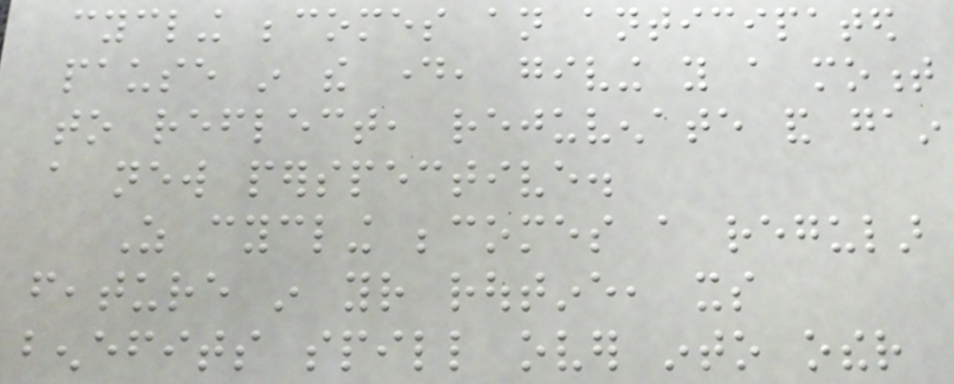cycling becomes an anticipated
pause in the day, giving you a moment
to reflect, rejuvenate and gain
a new perspective.
As cycling becomes a regular
feature in your routine, its
benefits spill over into other
